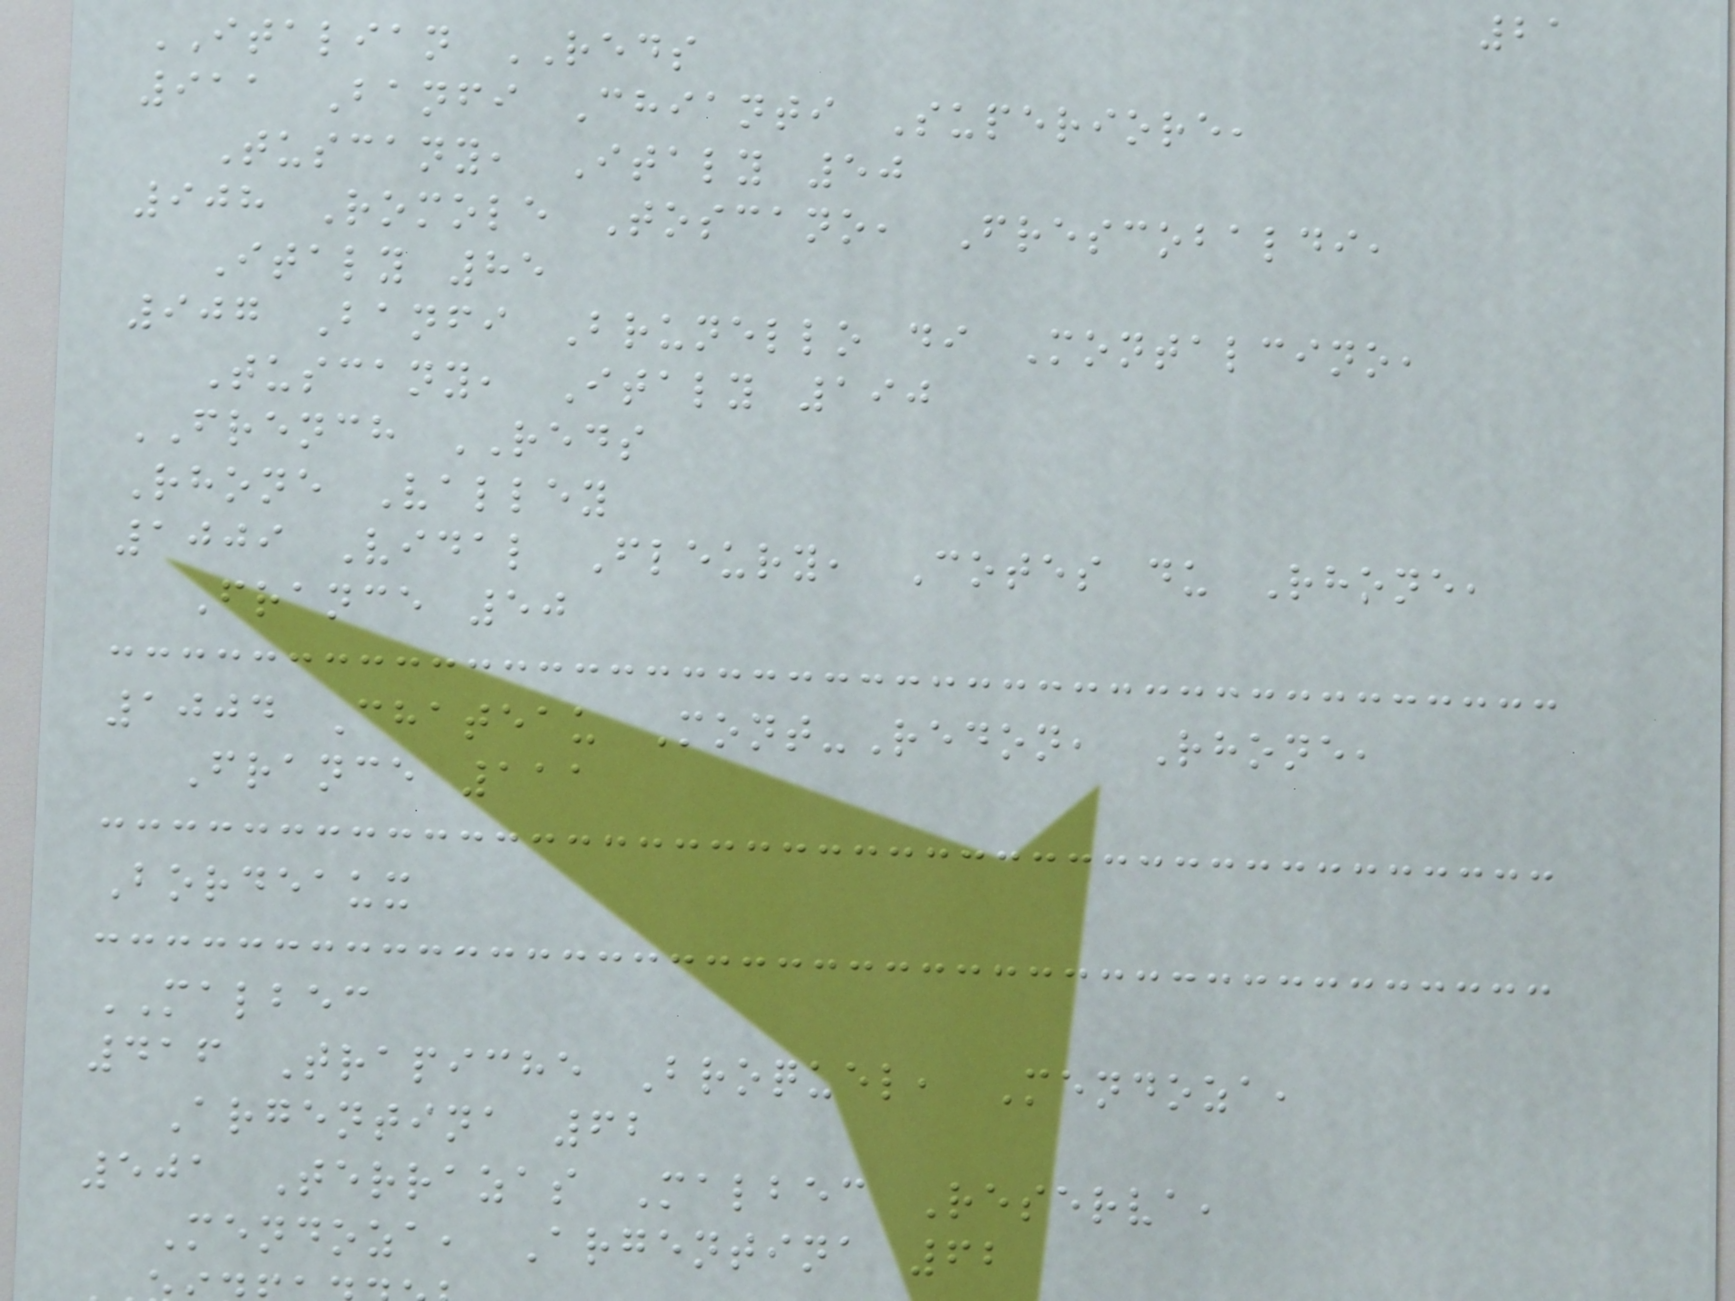21
ITALIAN REDS
911 Banfi Chianti Superiore,
Tuscany, Italy 50
908 Romole Toscano, Frescobaldi,
Italy 85
907 Banfi Brunello di Montalcino,
Tuscany, Italy 190
FRENCH REDS
Rhone Valley
1009 Vidal Fleury, Cotes du Rhone,
France 50
1004 Chateau Mont-Redon, Rhone,
France 111
Bordeaux
MALBEC
416 Trapiche Broquel, Mendoza,
Argentina 62
501 Terrazas Malbec Reserva,
Mendoza, Argentina 62
